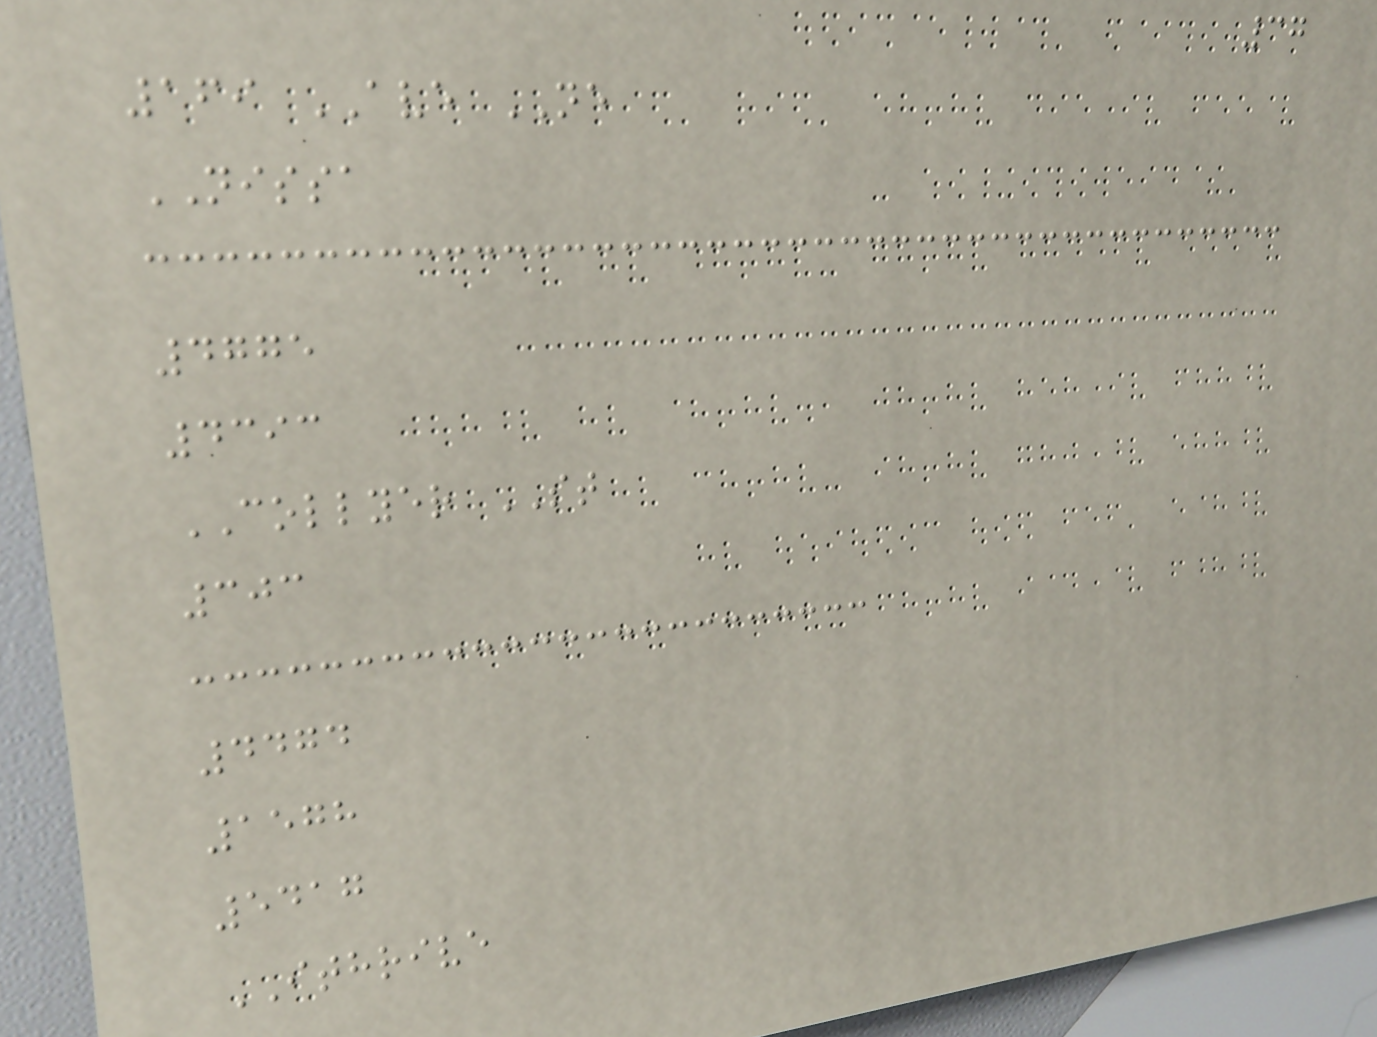37
169 AVE NE
NISSA
4775
4393
COLLYER ST
303
4474
1578
5417
ITHRIVE
